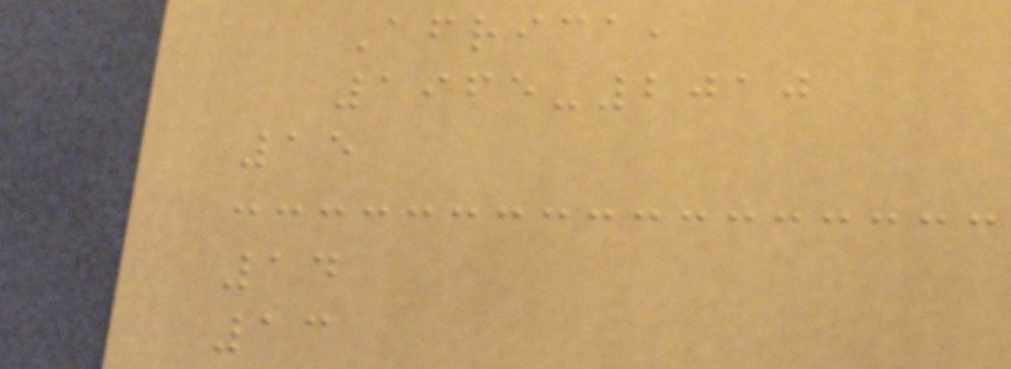Africa,
1965-2010
15
14
13
